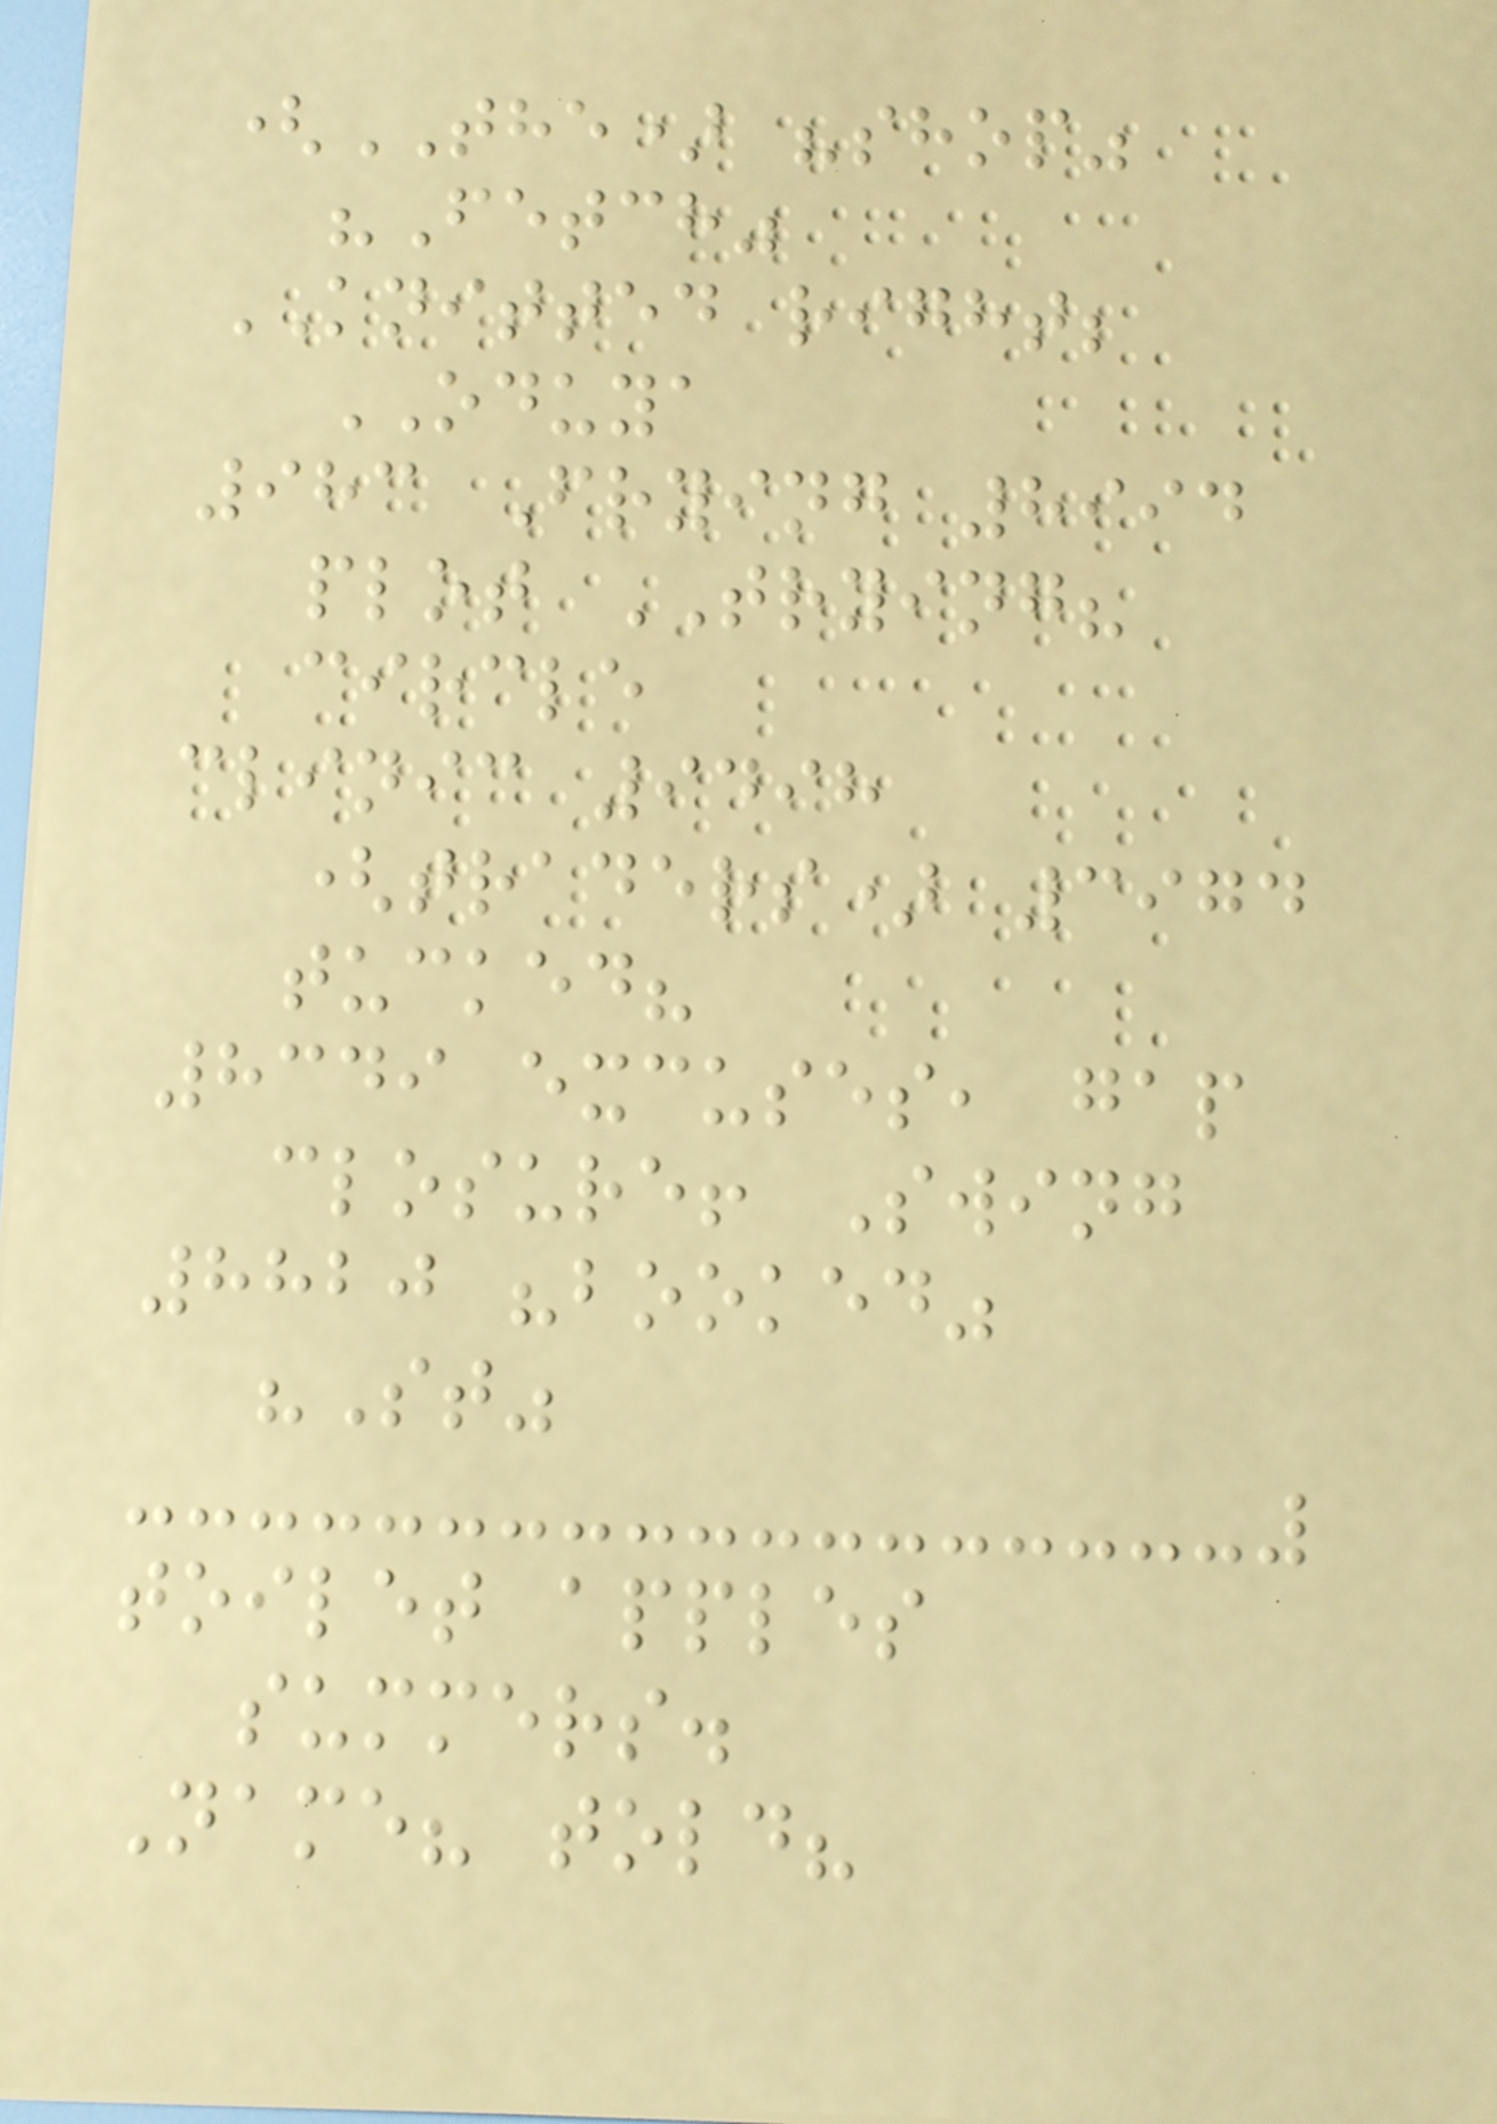(THE) "shop"
"Fetch"
KNITTED right;
ODUYA
983 Frying 8994
plot TRYING?
circle
clinic 9498
(traders) 3974
tucked?
8349 excuses, gap
closure! Swing
8820 "booked"
"St"
toilet apples
summers.
Name? told?
